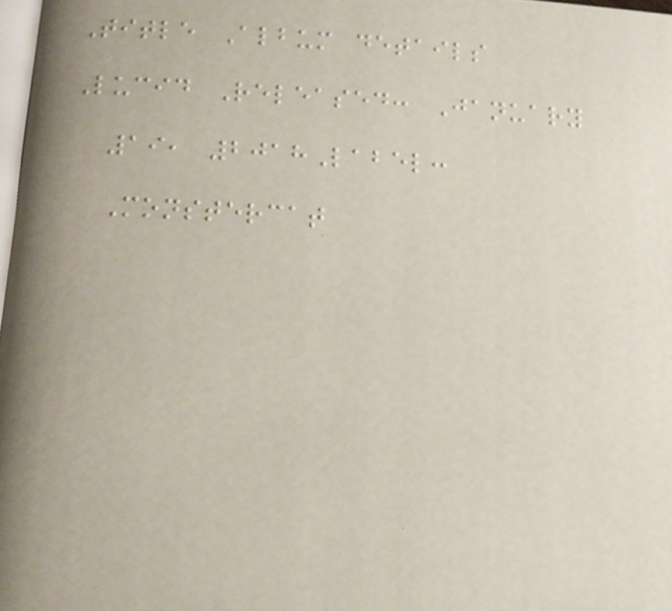Title Album details
Lucid Released: January
19, 2018Label:
Monstercat
